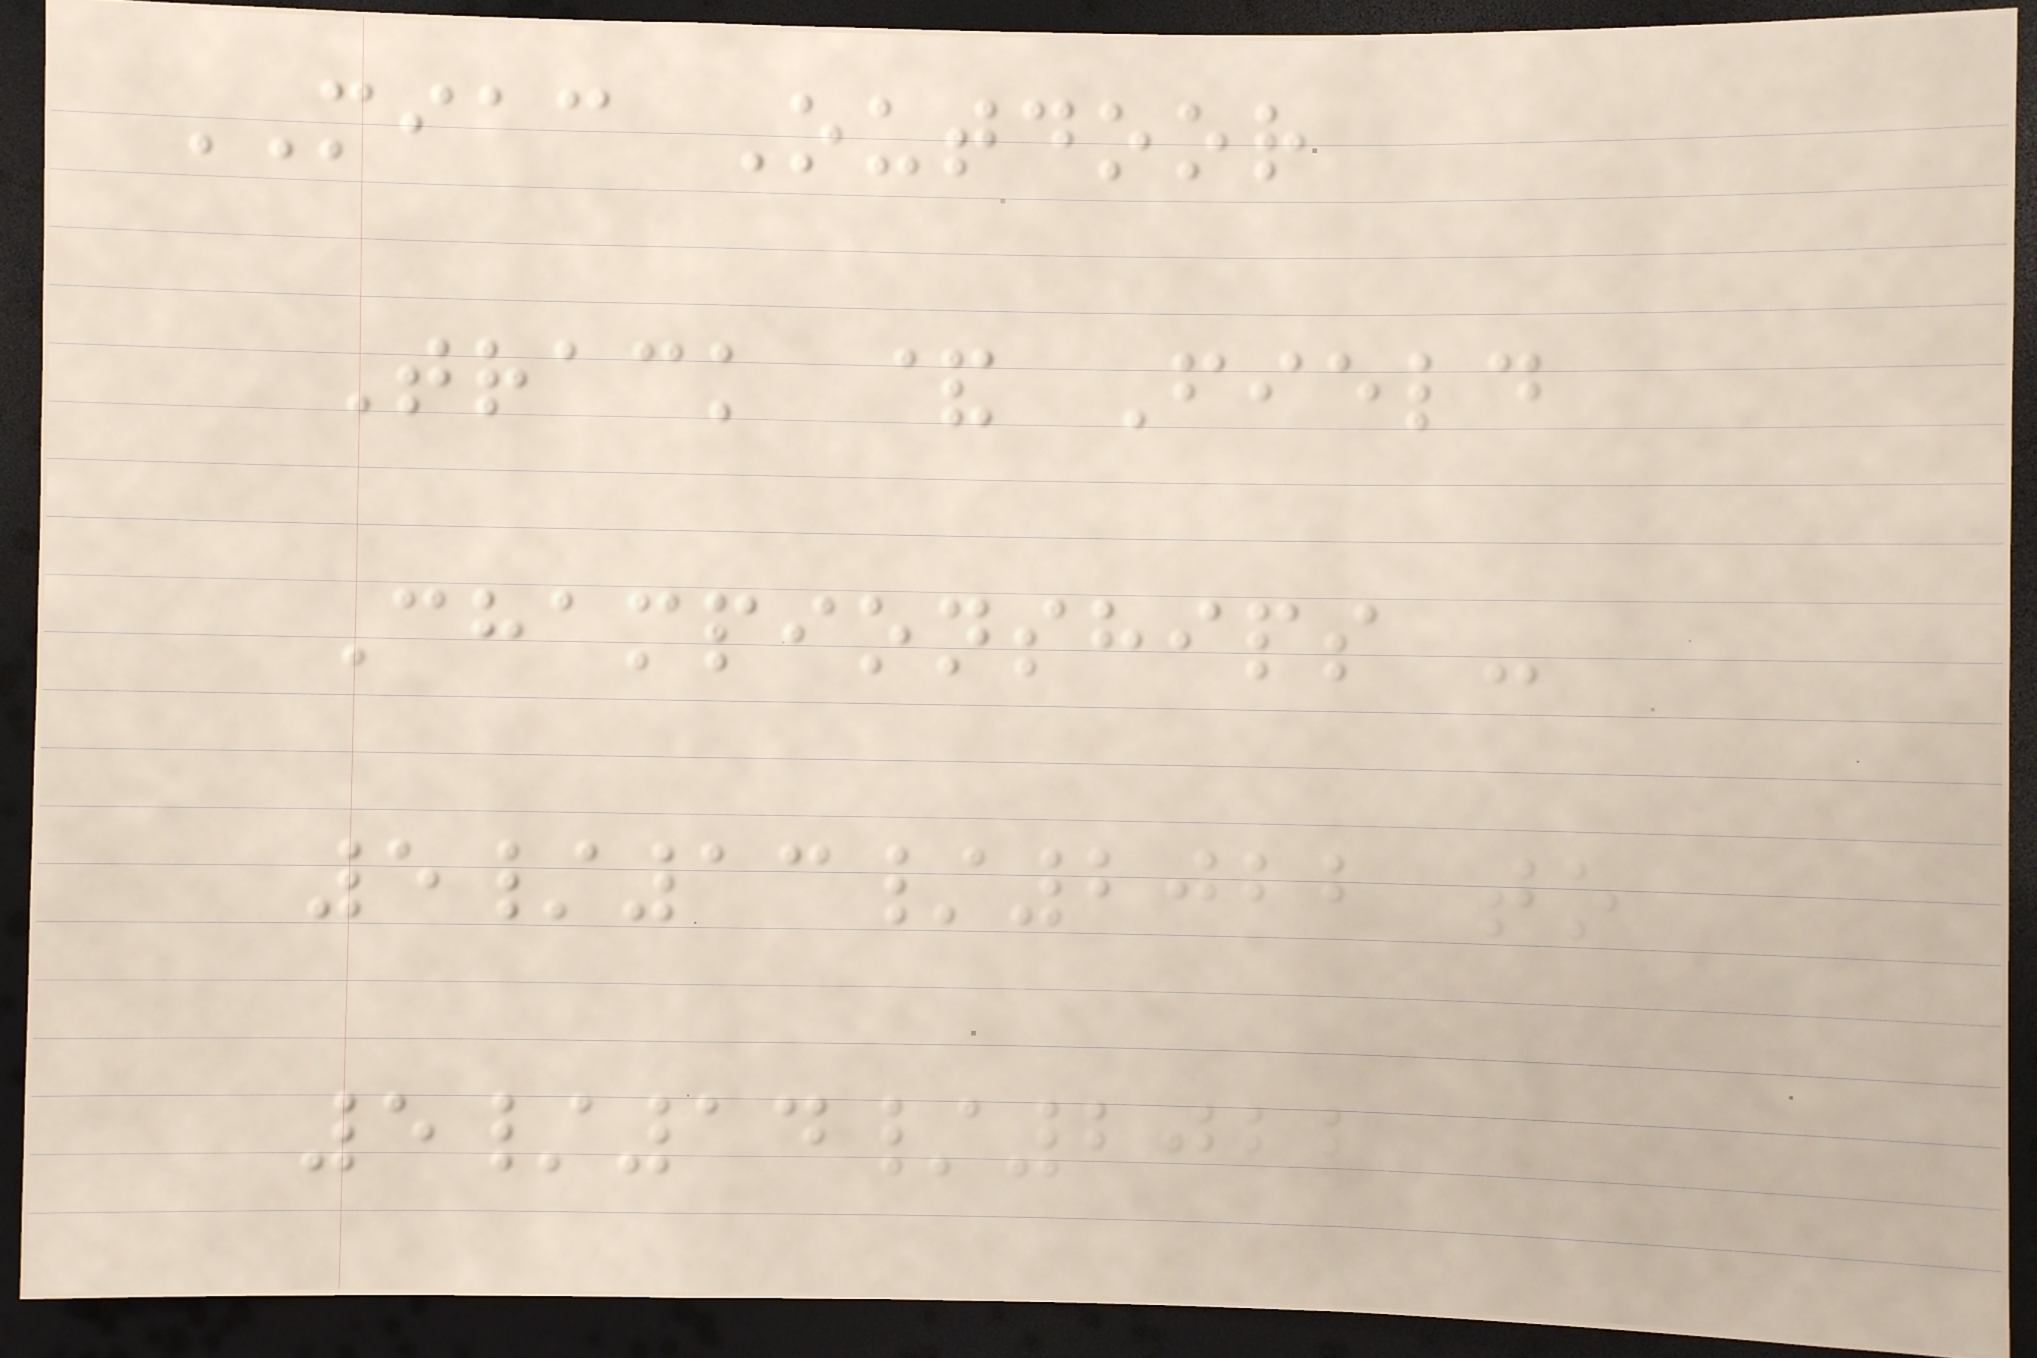MIAC Outdoor
Track & Field
Championships -
5/13/2022 to
5/14/2022
